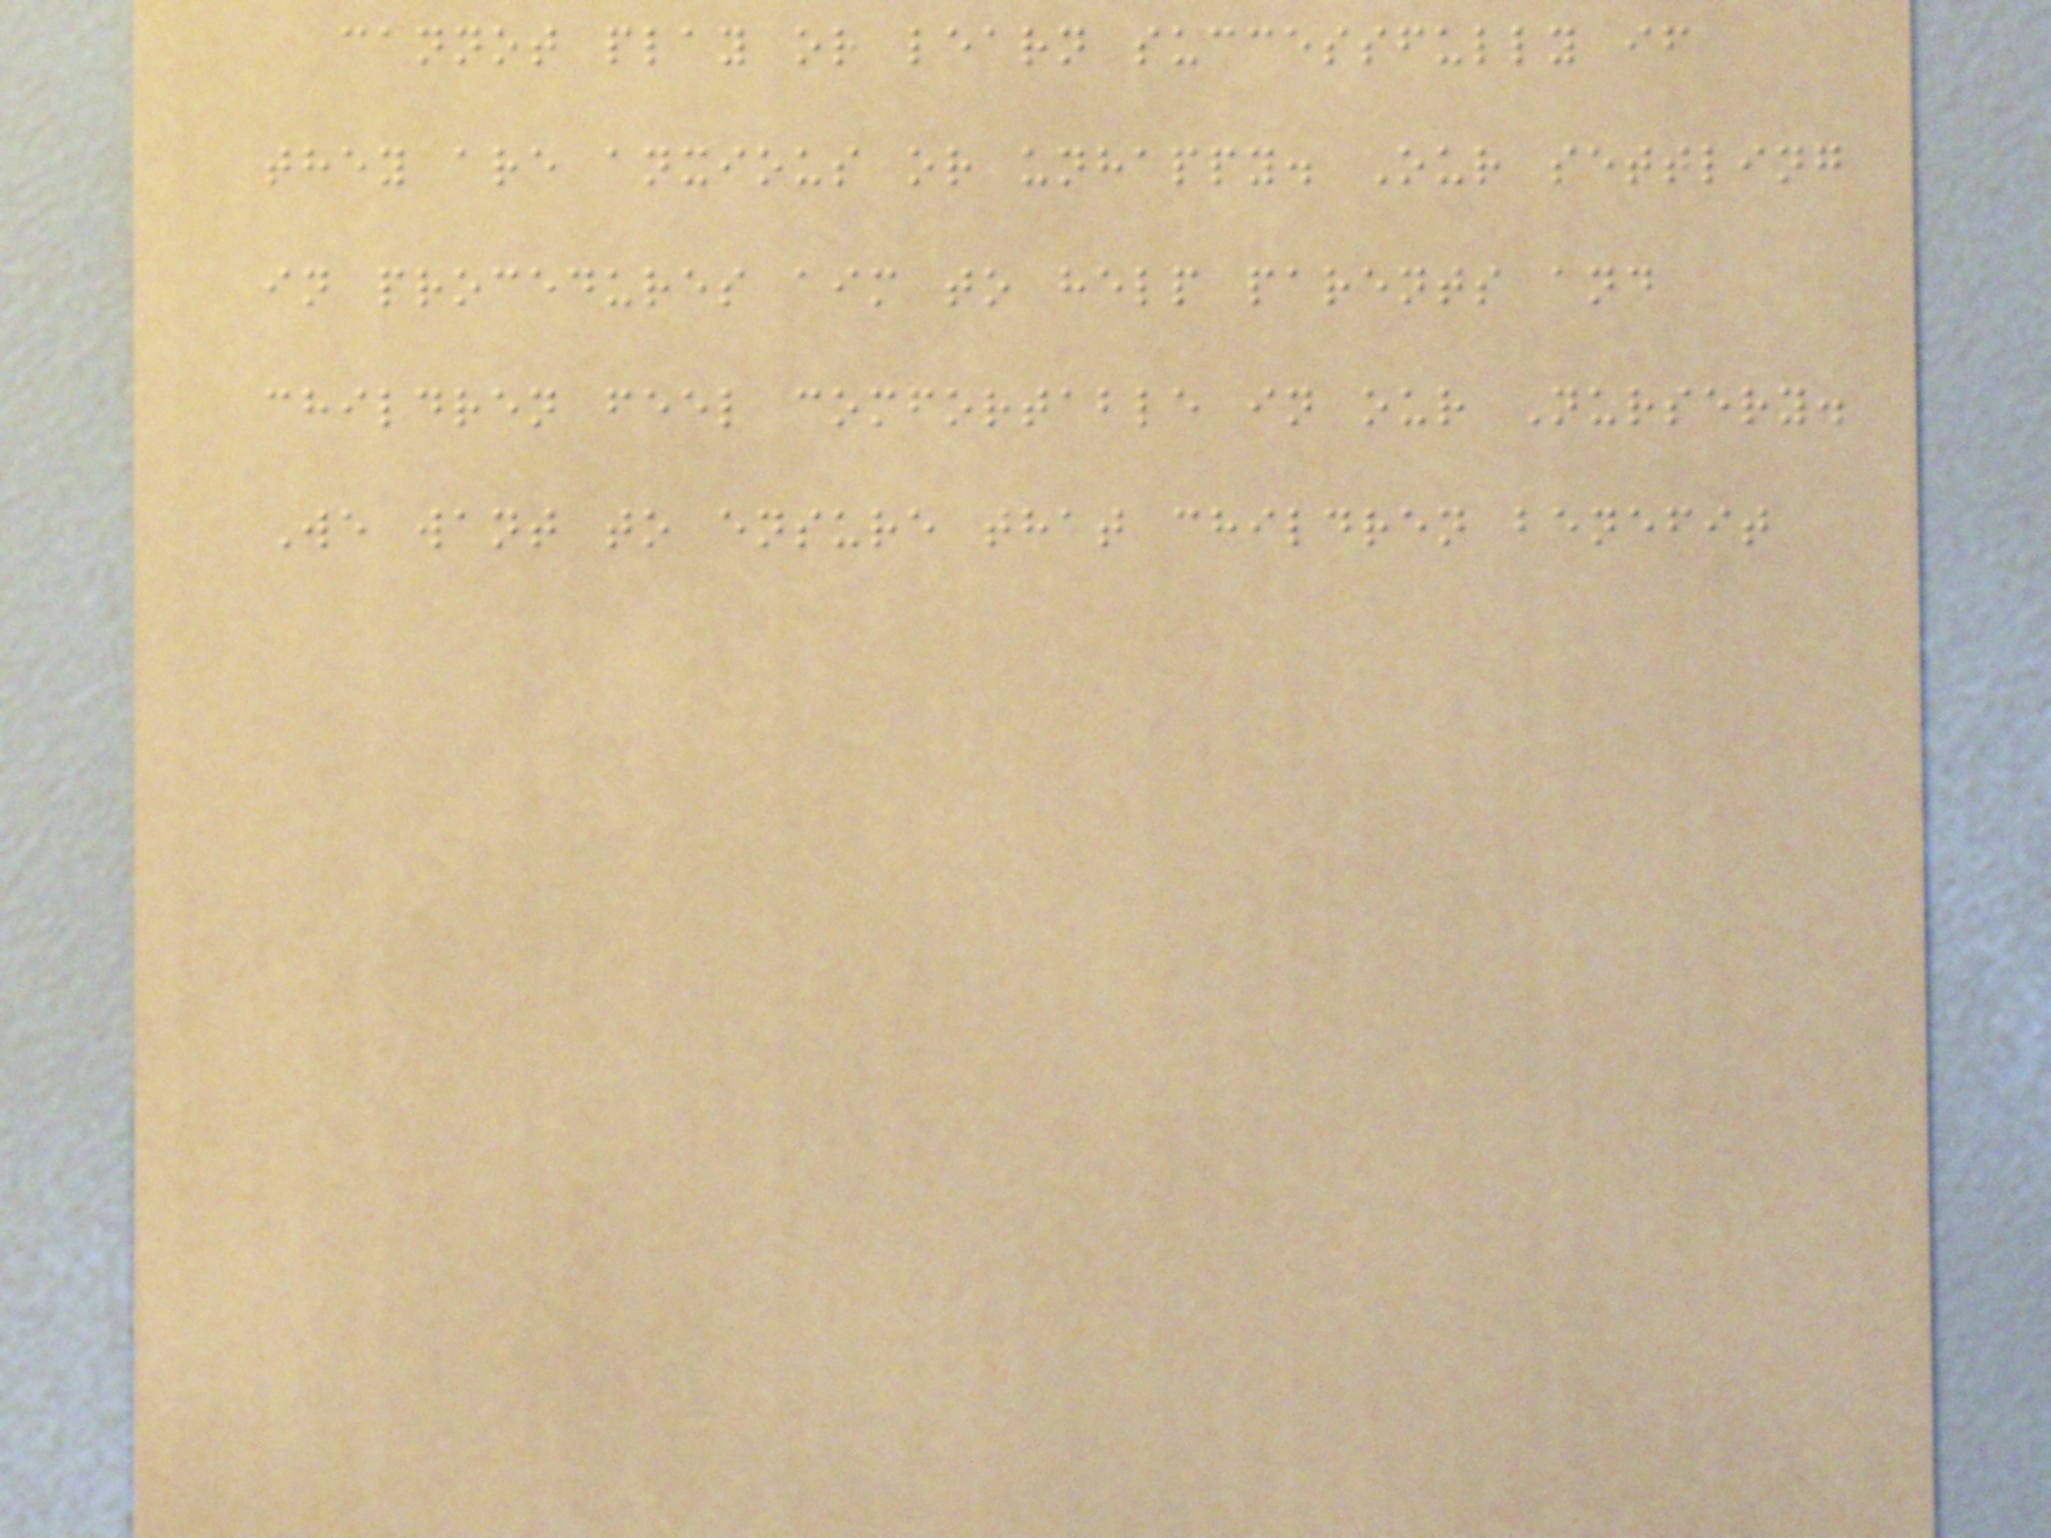cannot play or learn successfully if
they are anxious or unhappy. Our settling
in procedures aim to help parents and
children feel comfortable in our Nursery.
We want to ensure that children benefit
